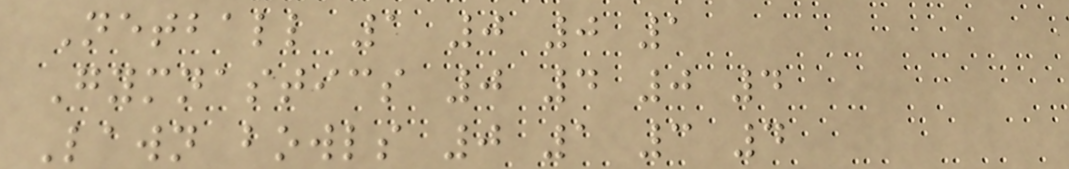Netball 1 0 0 1
Gymnastics 0 4 0 4
Lawn bowls 0 1 3 4
